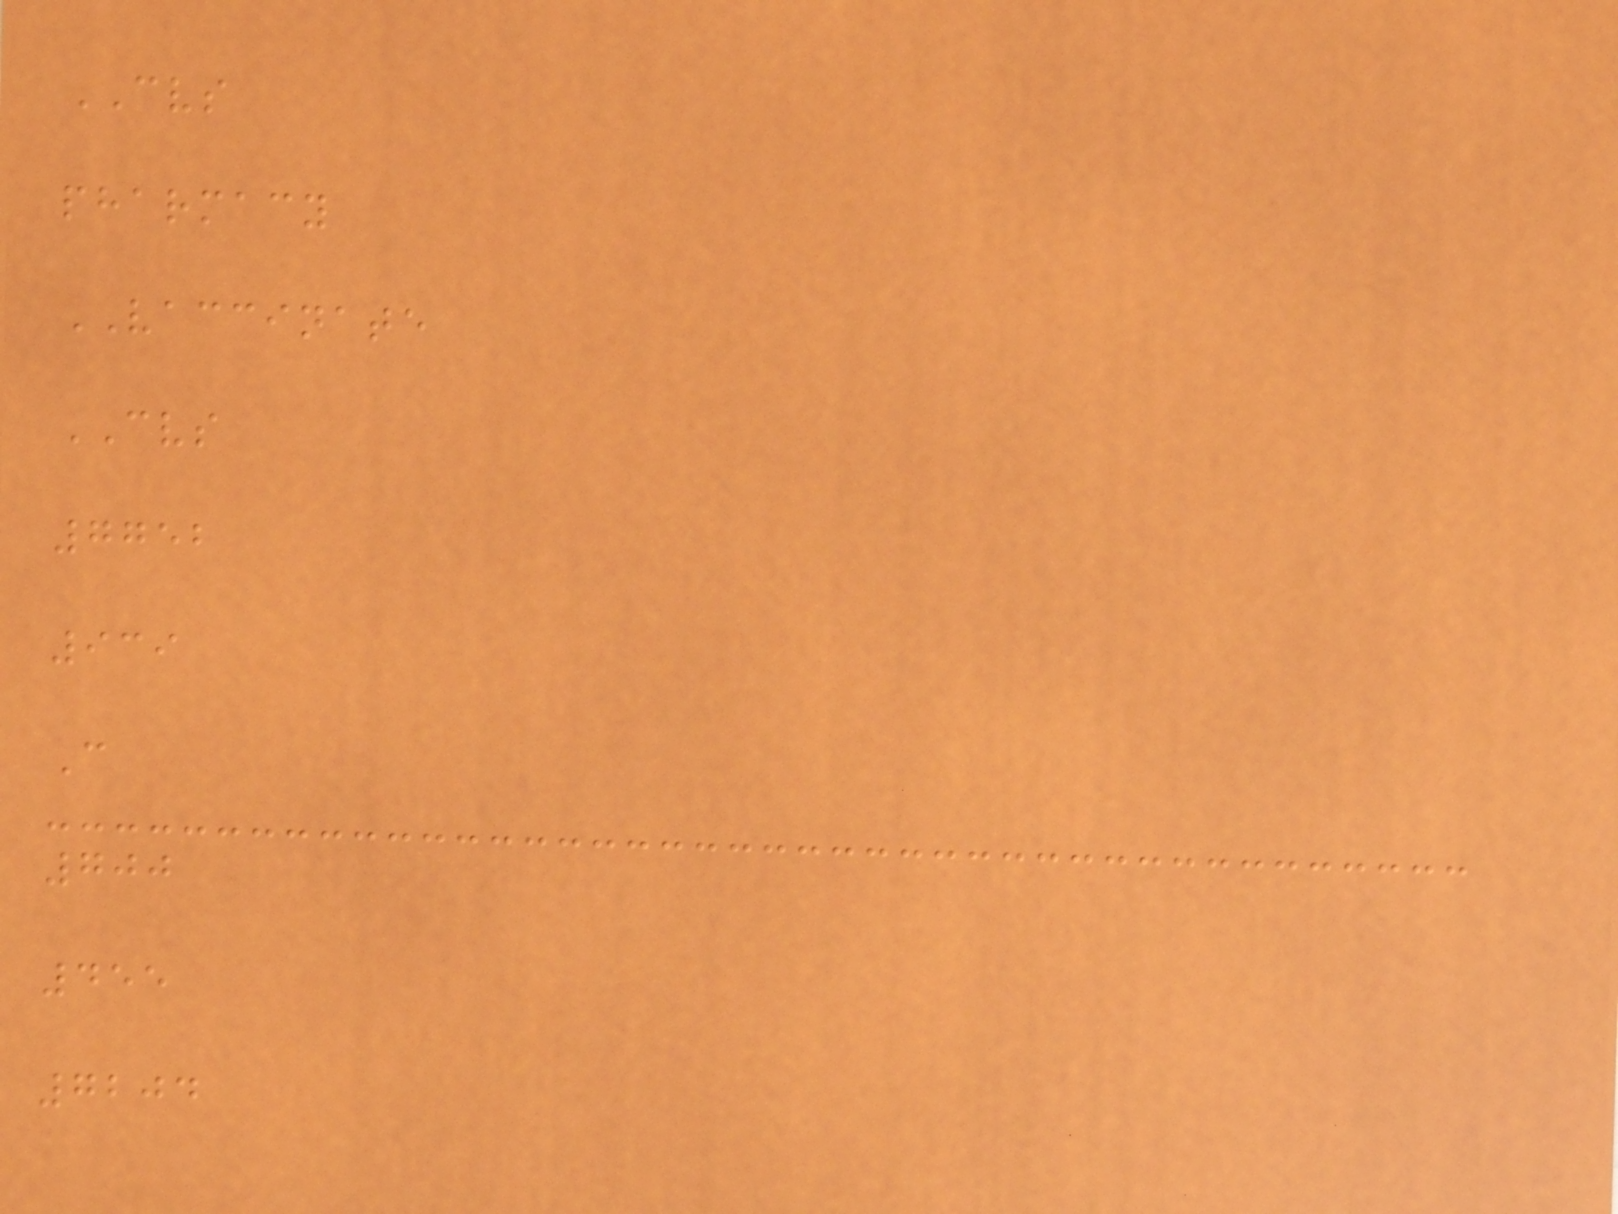CVS
pharmacy
VACCINATE
CVS
7752
939
C
700
455
7204
